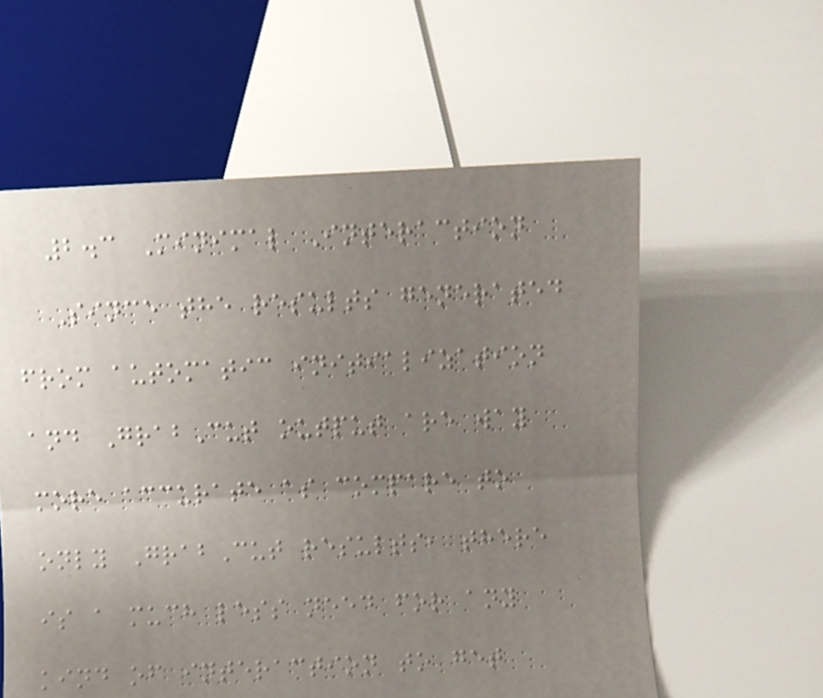2.3 Minimal Interaction
Since the results generated
from automatic initialization
and GrabCut output are way
more accurate as compare to
only GrabCut results, there
is a much less need for any
kind of interaction to get
